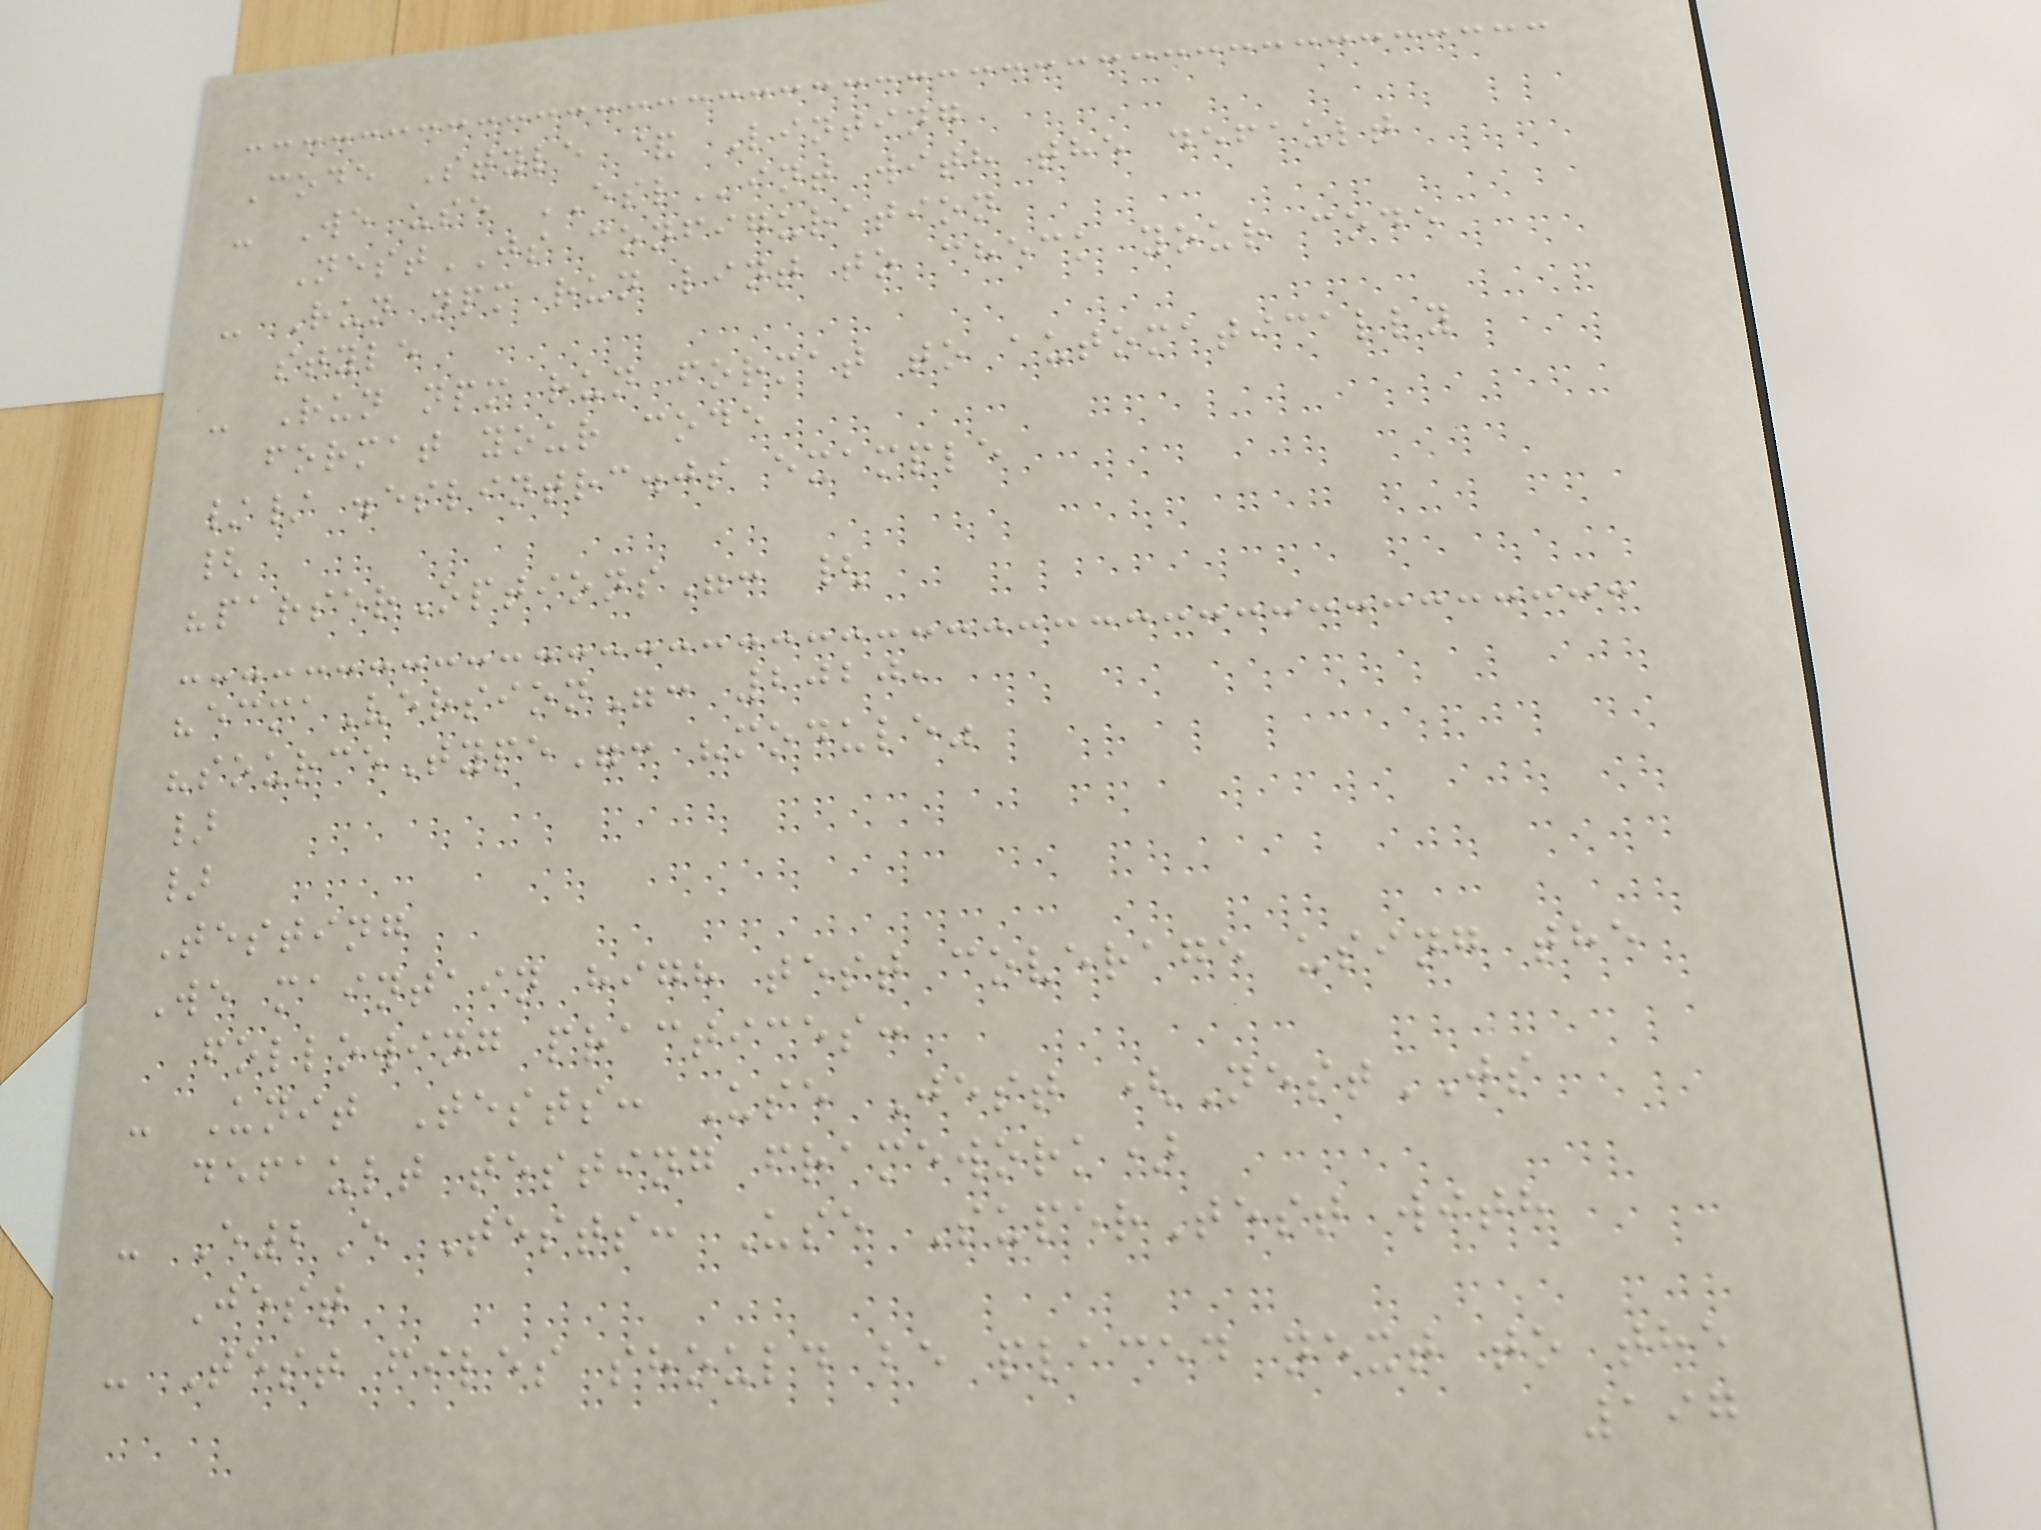Code Style & Linting
- We use ESLint with the default
NestJS configuration
- Run npm run lint to check your code
style
- Run npm run format to automatically
format your code
// .eslintrc.js example
{
"parserOptions": {
"ecmaVersion": 2020,
"sourceType": "module"
}
}
Testing
We maintain high test coverage using the
following practices:
- Unit Tests: Use Jest (NestJS
default testing framework)
- E2E Tests: Use SuperTest with
Jest
- Test files should be placed next to the
197
